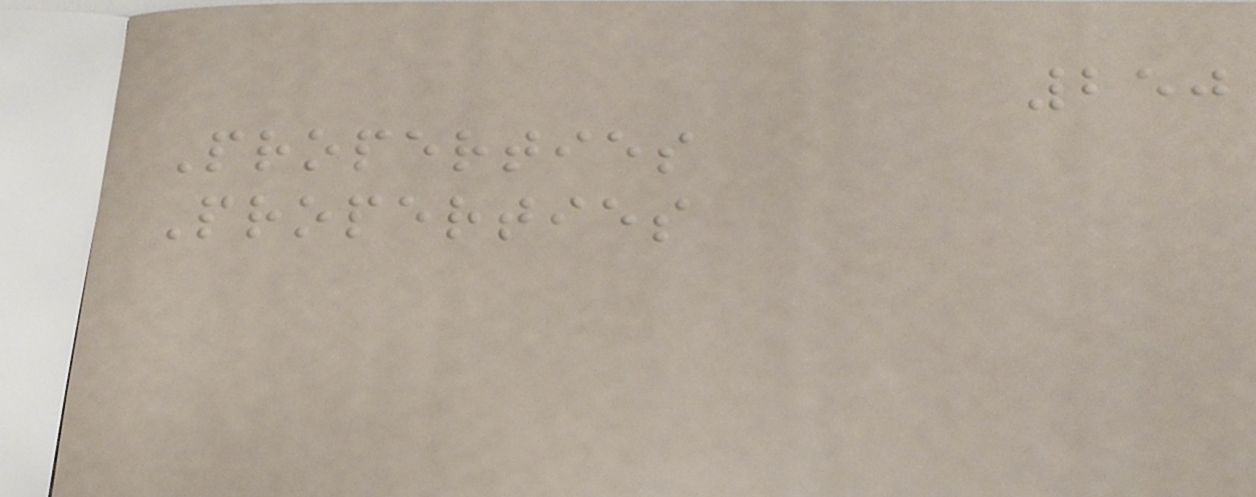250
Properties
Properties
